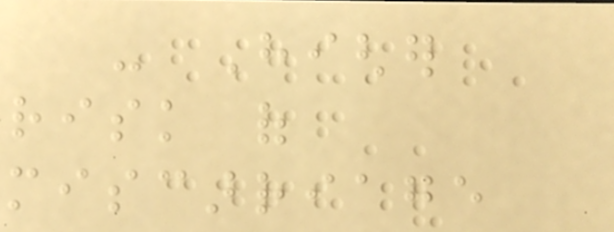- Higher
risk of
miscarriage
